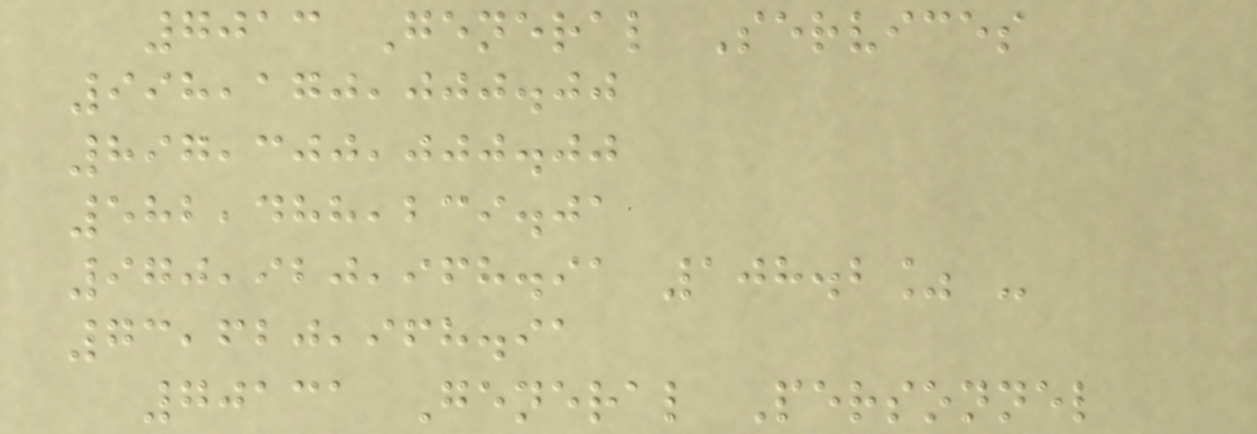7013 General Services
998,170,000.00
897,300,000.00
582,488,239.01
970,920,968.91 108.2% -
73,620,968.91
70131 General Personnel
